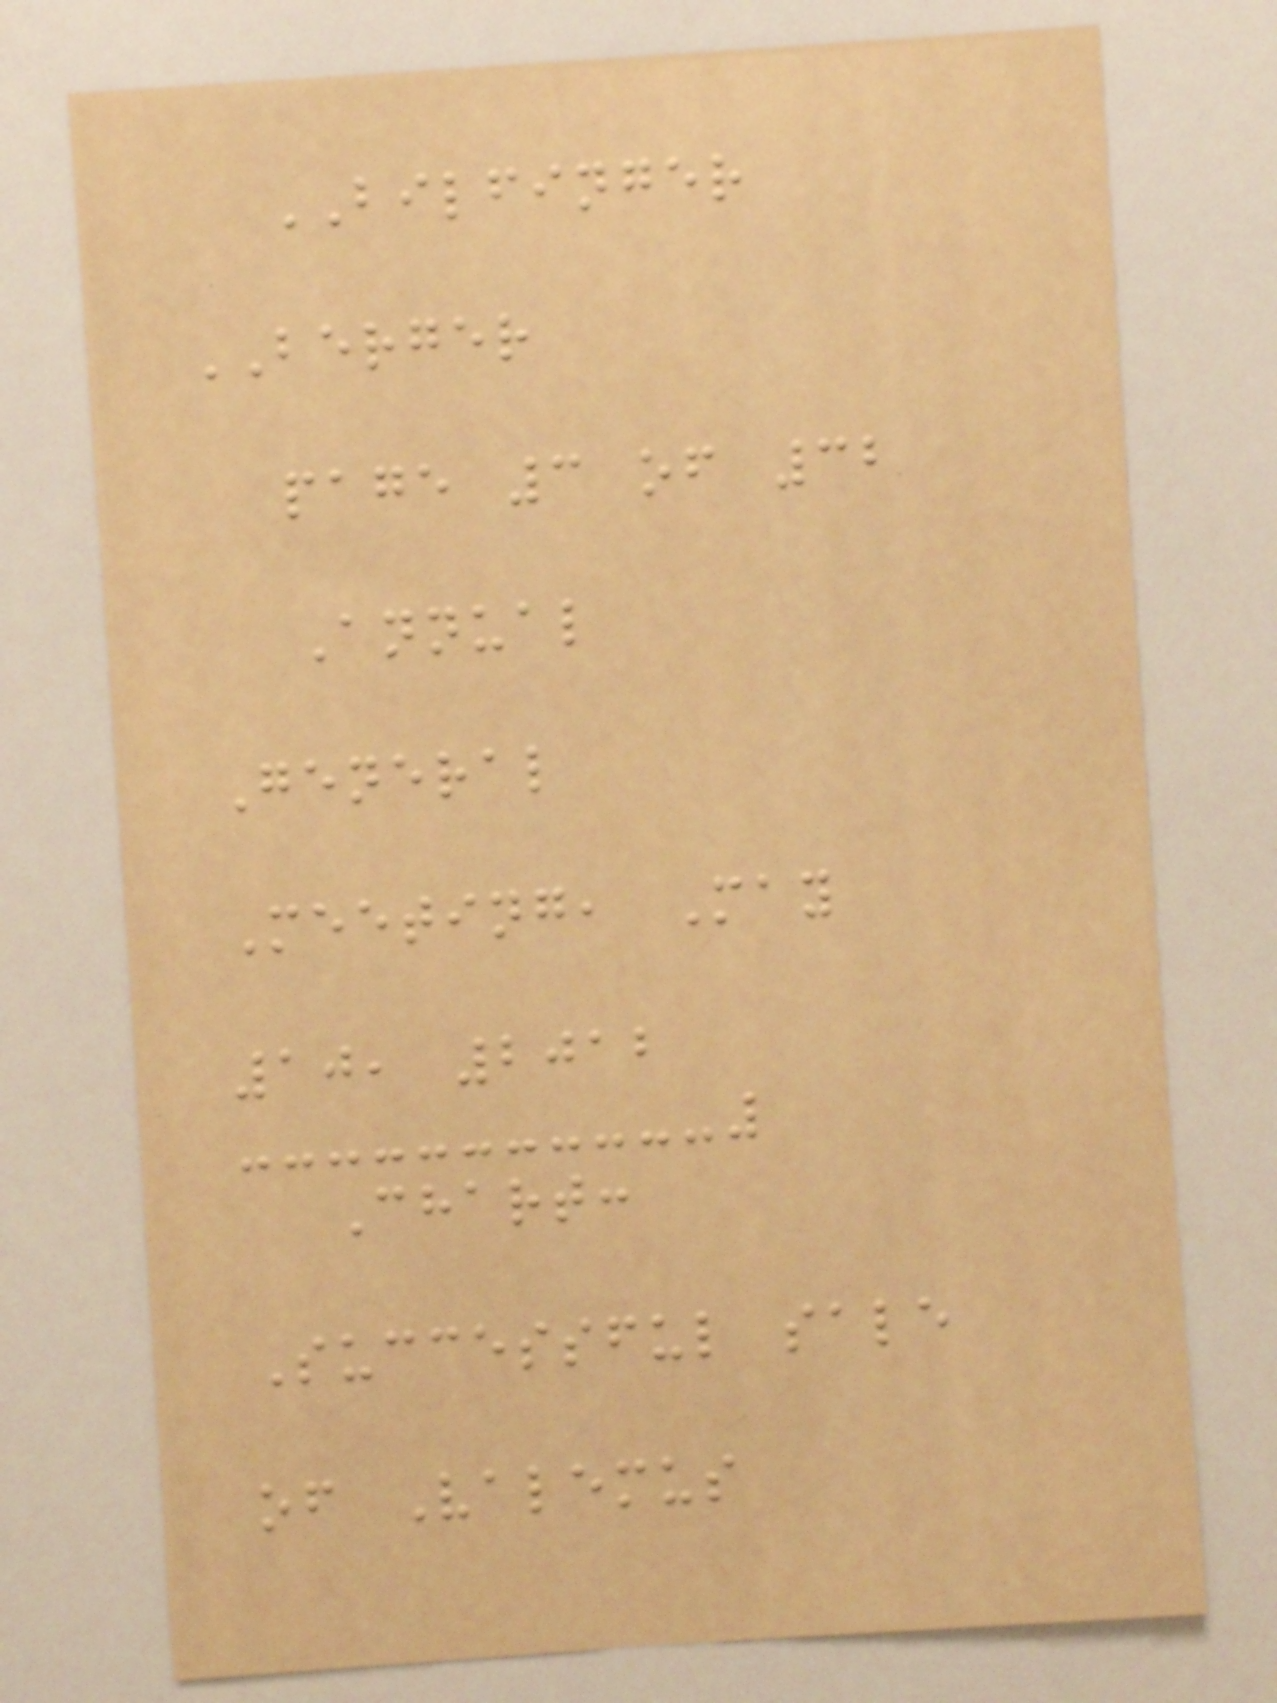BILFINGER
BERGER
page 3 of 32
Annual
General
Meeting, May
10, 2012
Chart:
Successful sale
of Valemus
